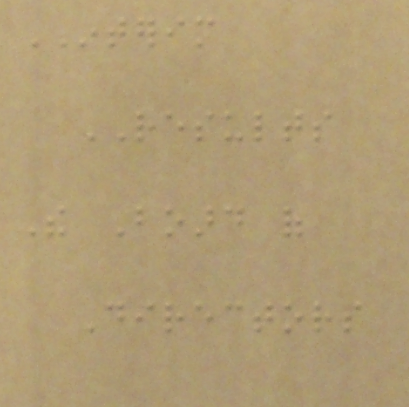INTERIM
RESULTS
The Board of
Directors
